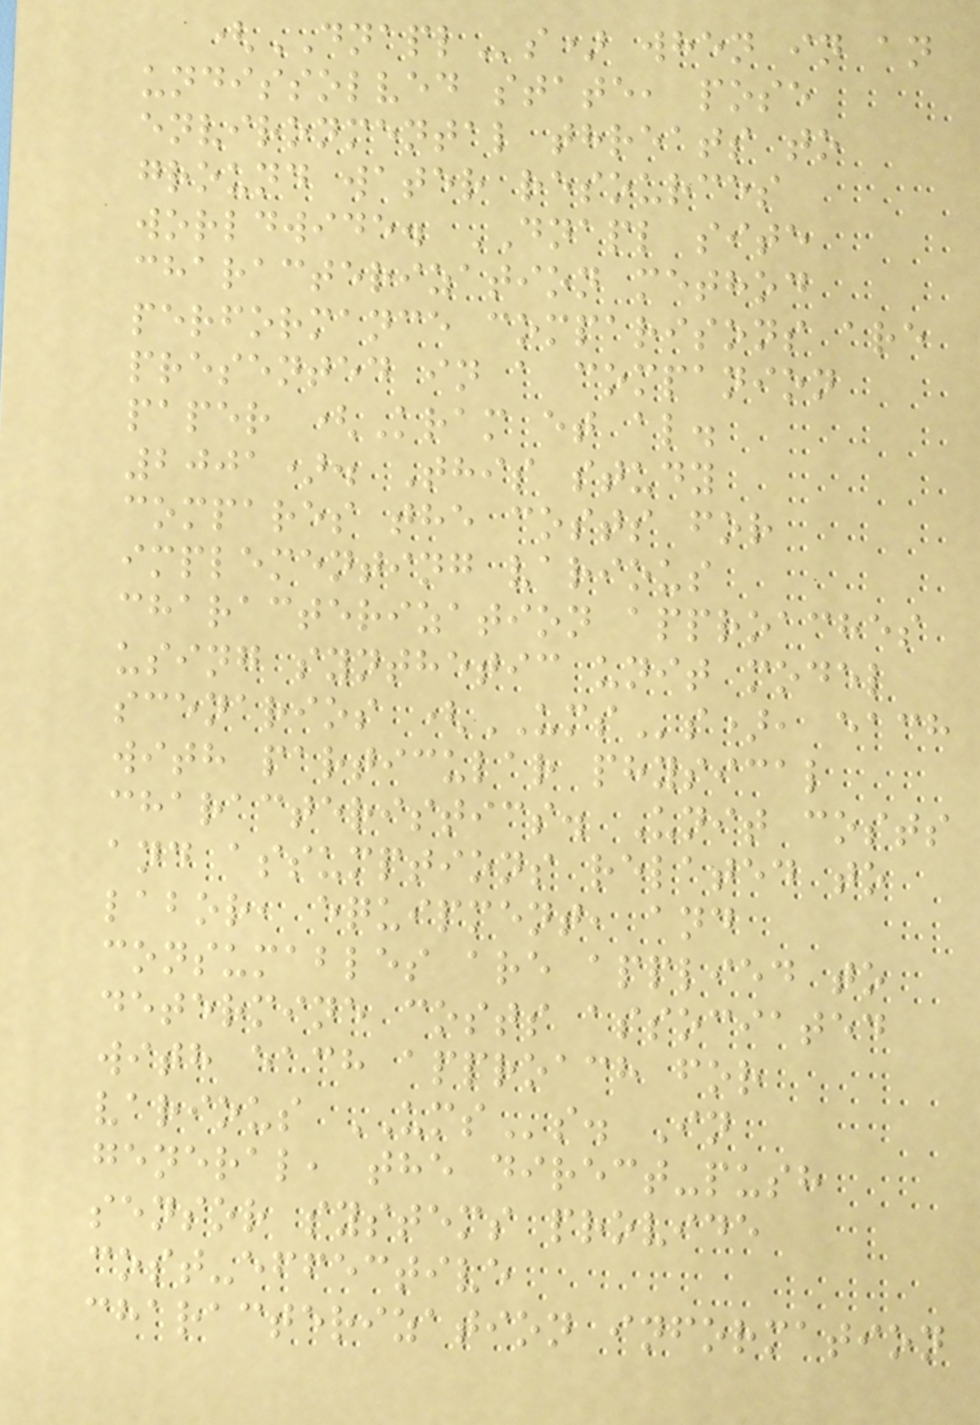(DNAPLs) when in an
undissolved state, pose
environmental threats to
ground water resources
worldwide. DNAPL site
characterization method
performance comparisons are
presented in a companion
paper (Kram et al.
2001). This study
compares the costs for
implementing various
characterization approaches
using synthetic unit model
scenarios (UMSs), each
with particular physical
characteristics. Unit costs
and assumptions related to
labor, equipment, and
consumables are applied to
determine costs associated
with each approach for
various UMSs. In
general, the direct-push
sensor systems provide
cost-effective
characterization information
